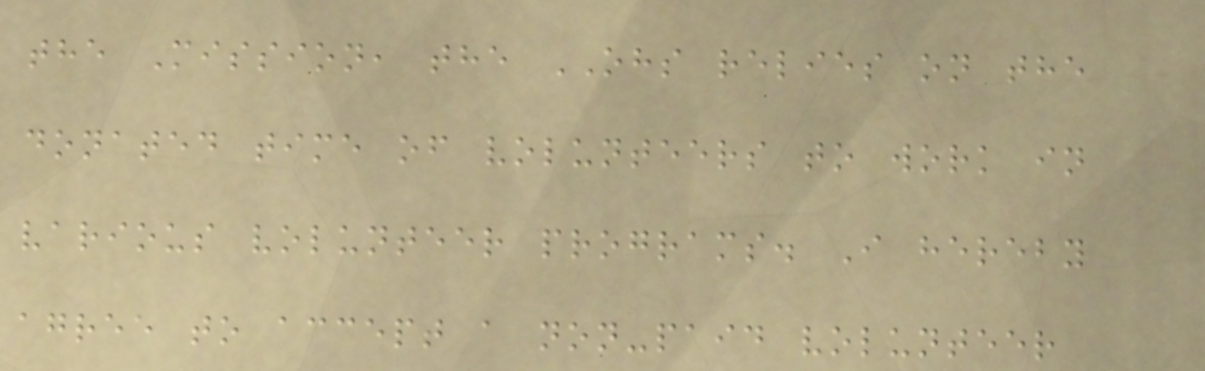the Mission, the OHS relies on the
donated time of volunteers to work in
various volunteer programs. I hereby
agree to accept a non-paid volunteer
